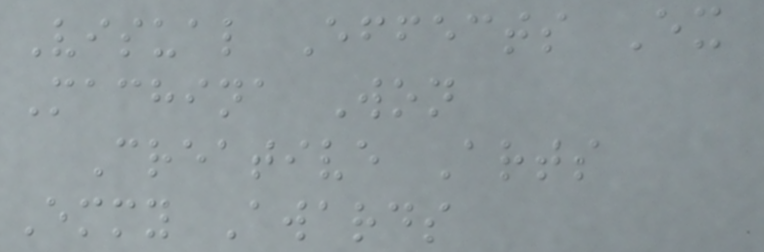Visual Effects Ex
Machina Won
Creative Arts
Emmy Awards
